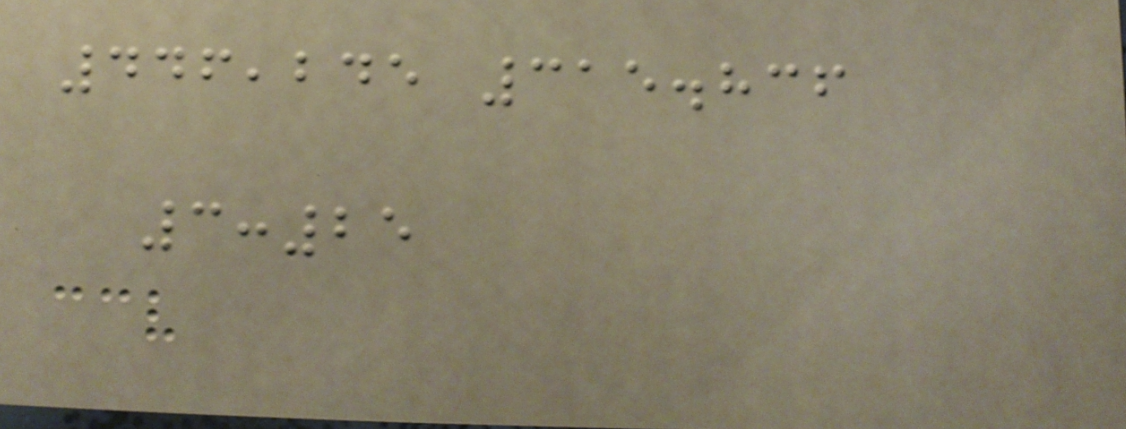446,245 315.836
3:25
